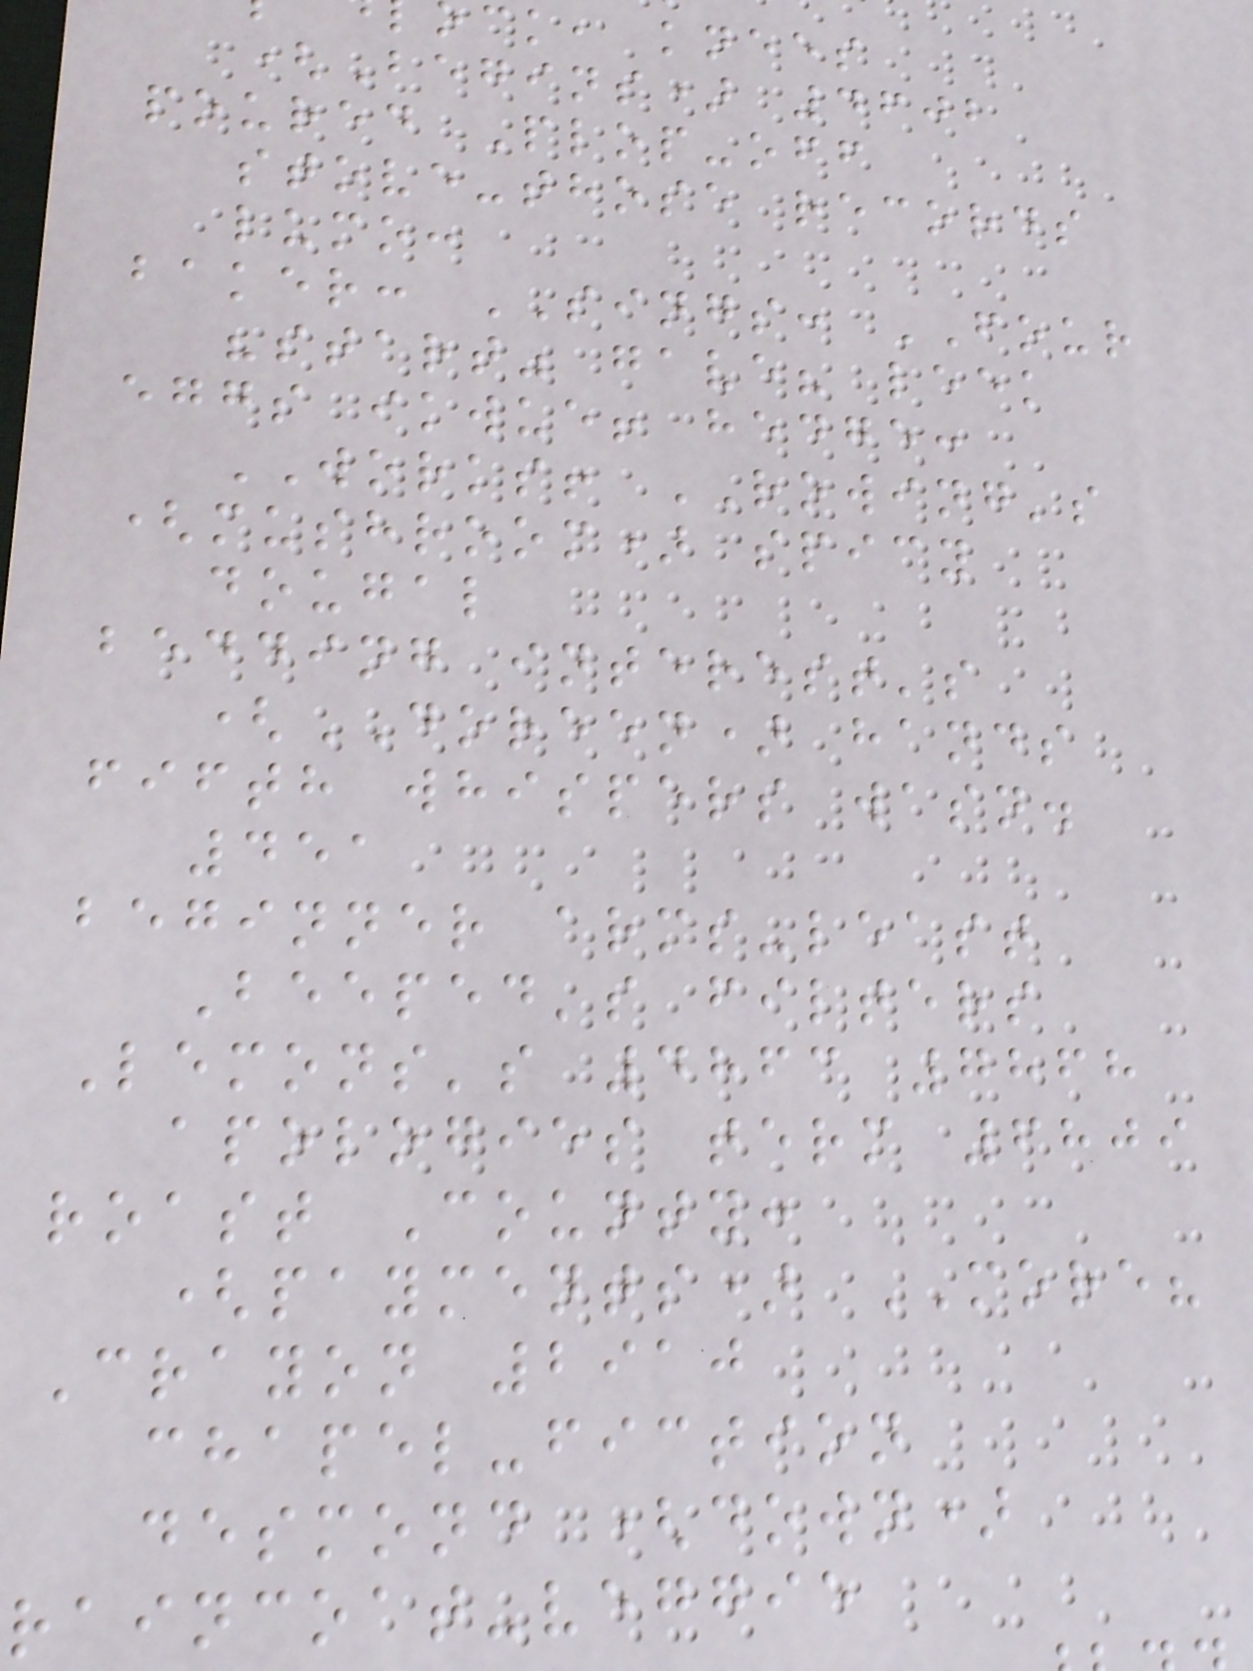ck, knees
(Begins) 4602
poured Plop-off
stove-those records
lumo:
baker: SINGS: FOUR
"start" gave? leek
eggs ikwue! hedge:
WORKS! ROWING's
(mushroom) spicy
dougal
bedding interest's
(DOREEN) hands
fifth whispers wasn.
451
beginner arms-least
Beeped's filters
Lemons's 4863 7868
apologies term 6809
roast County:
(payments) MORE?
Crayon 2910
chapel-fiction
desmond (down)
raincoat-veggie
